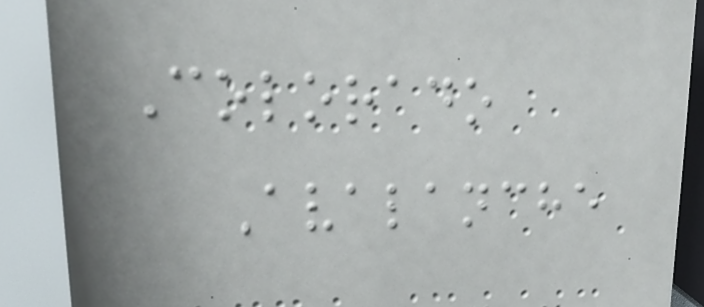Colorado
Avalanche
